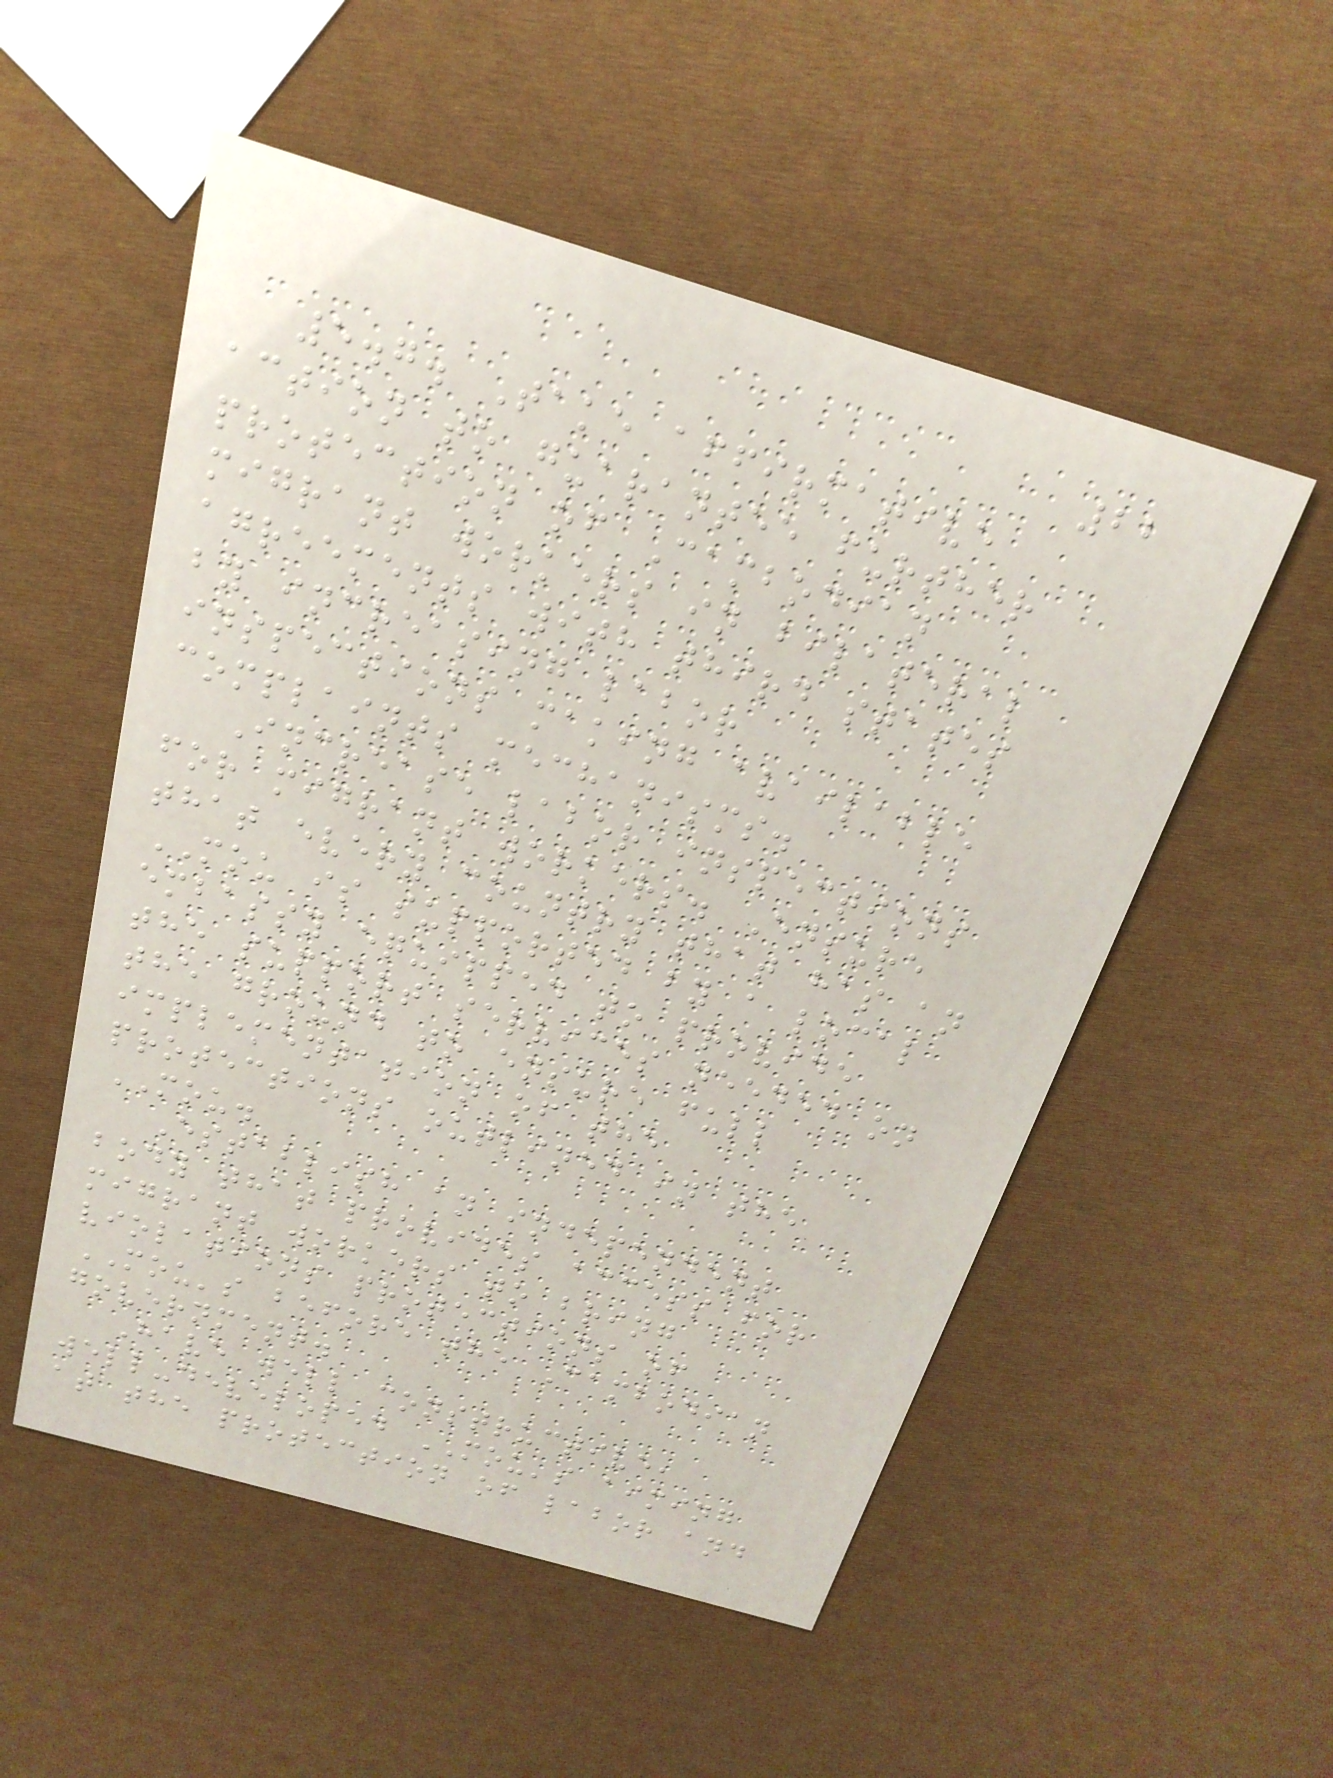22
5.7. Take affirmative
action to guarantee further
protection of Cambodian
migrant workers in bilateral
agreements with third states
by increasing labor
inspections making available
complaints mechanisms.
Increase labor inspections
for migrant workers. Ensure
that every country that has an
MOU is supported by a local
embassy equipped to provide
the support services needed on
the ground to ensure full
implementation of the
protections outlined in the
MOU.
Establish an independent
body that provides access for
migrant workers to bring
violations protections of
MOU's before the Cambodian
government.
Have well constructive,
well-developed MOU's aiming
at the protection of labor and
